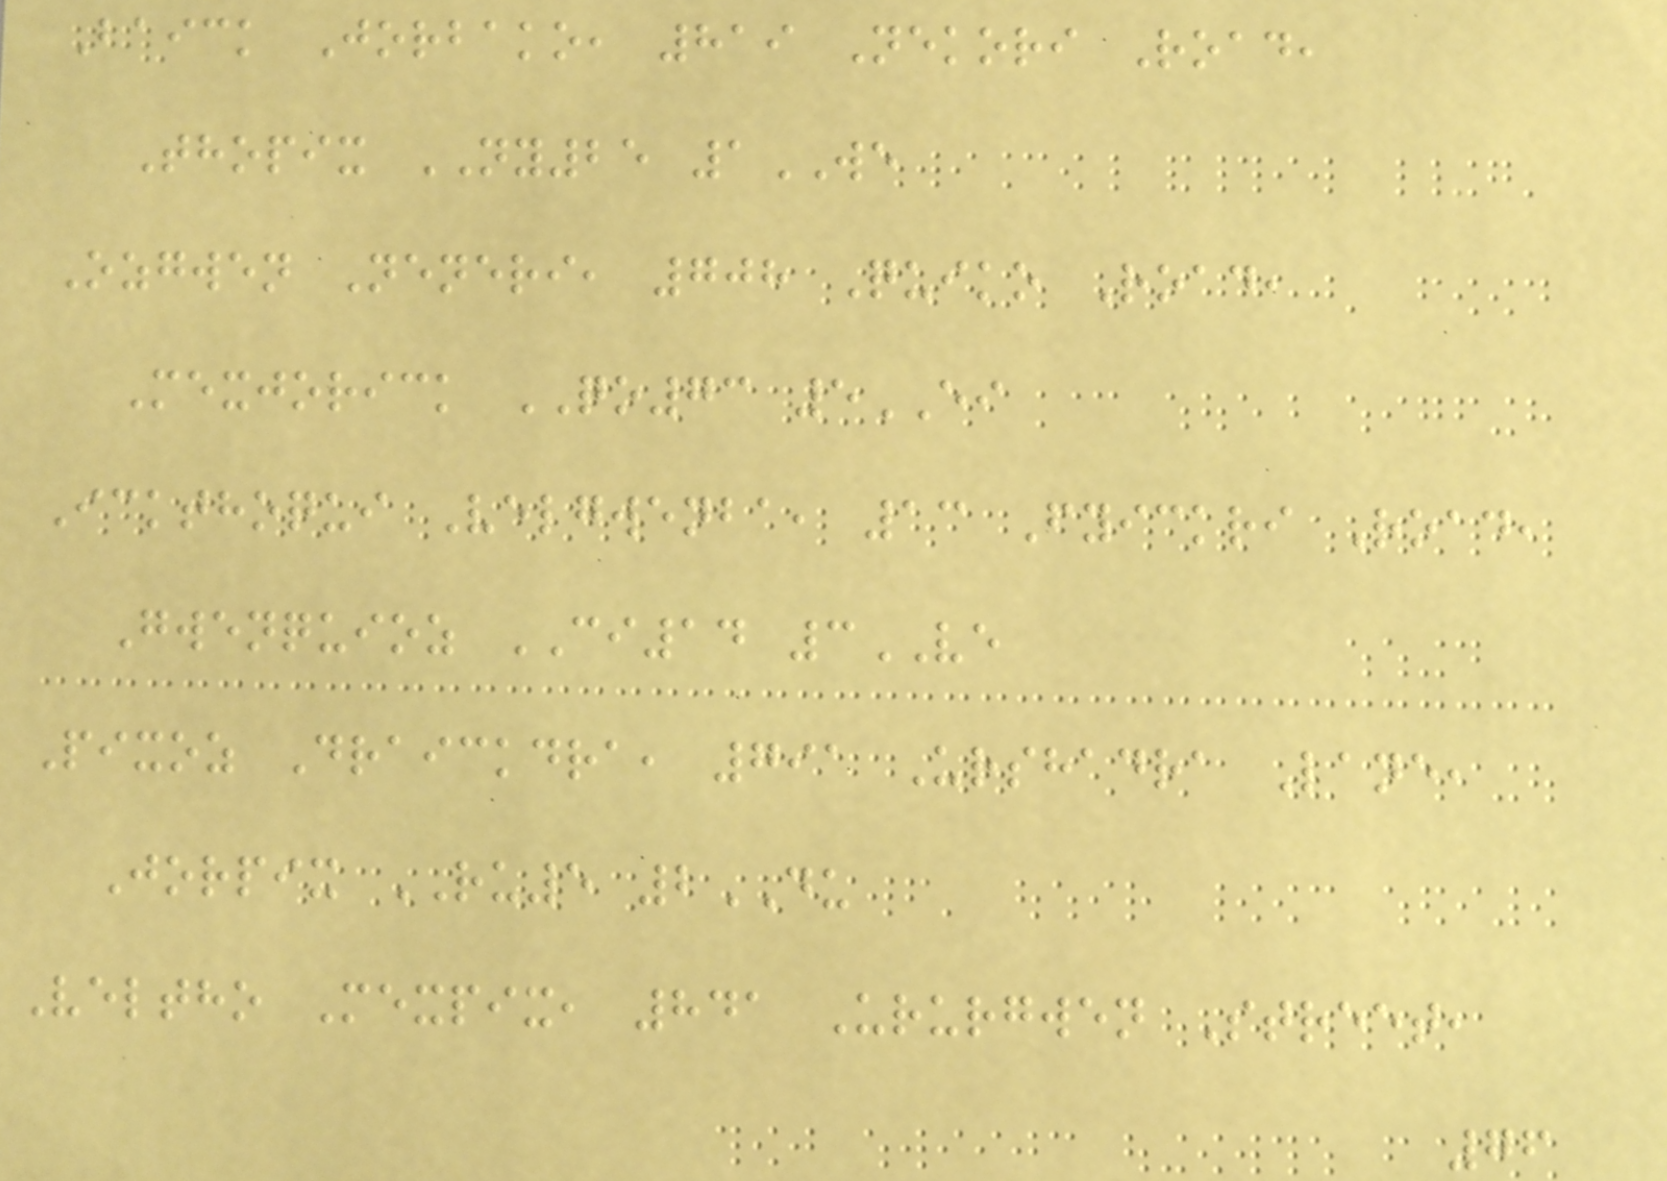Baick Jorbako, 819 Nekori Road,
Thopix NY25 1WE
Ozgwen Neneri, 708 Quiko Road,
Mexjorick QO73 5EI
Ickthoqui Velgwenba, 13 Fyickri Road,
Gwenquioz CI14 3VE
Pixoz Draickdra, 791 Urshadra Lane,
Jorpix RU5 2DU
Veltho Mexpix, 841 Ururgwen Street,
76
